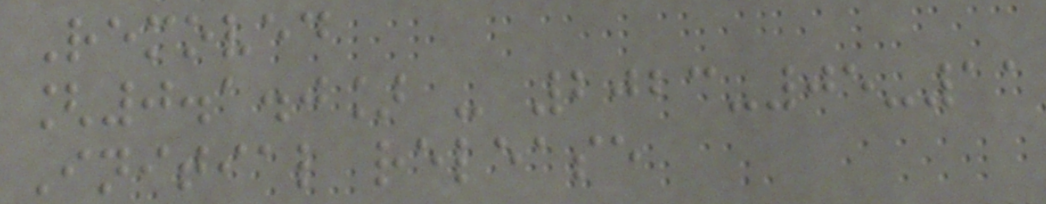Removed
[0.1.0] - 2023-05-11
Initial release
